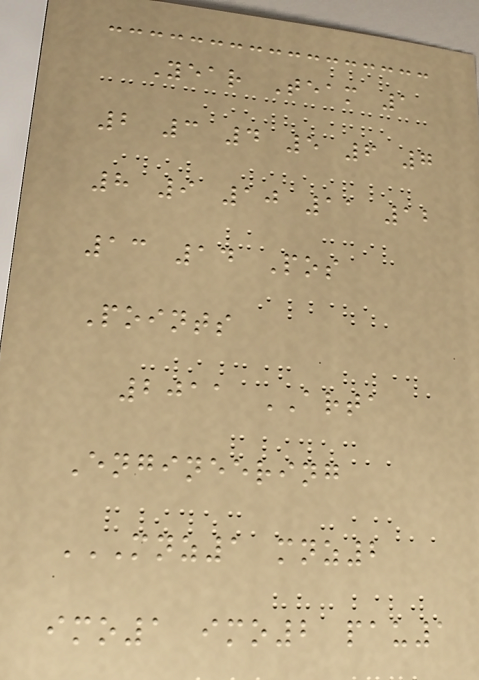Year Team 1
2 3 4 5 6 7
8 9 10 11 12
13 14 Pos
Points
2011 ARTA
Engineering
MNZ1 MNZ2
IMO1 IMO2 PAU1
